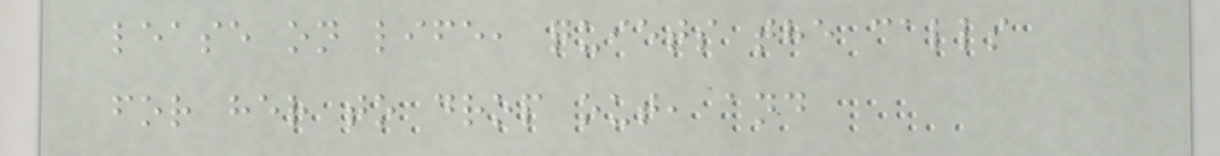lease on life, quiets the calls
for her to drop out, and
